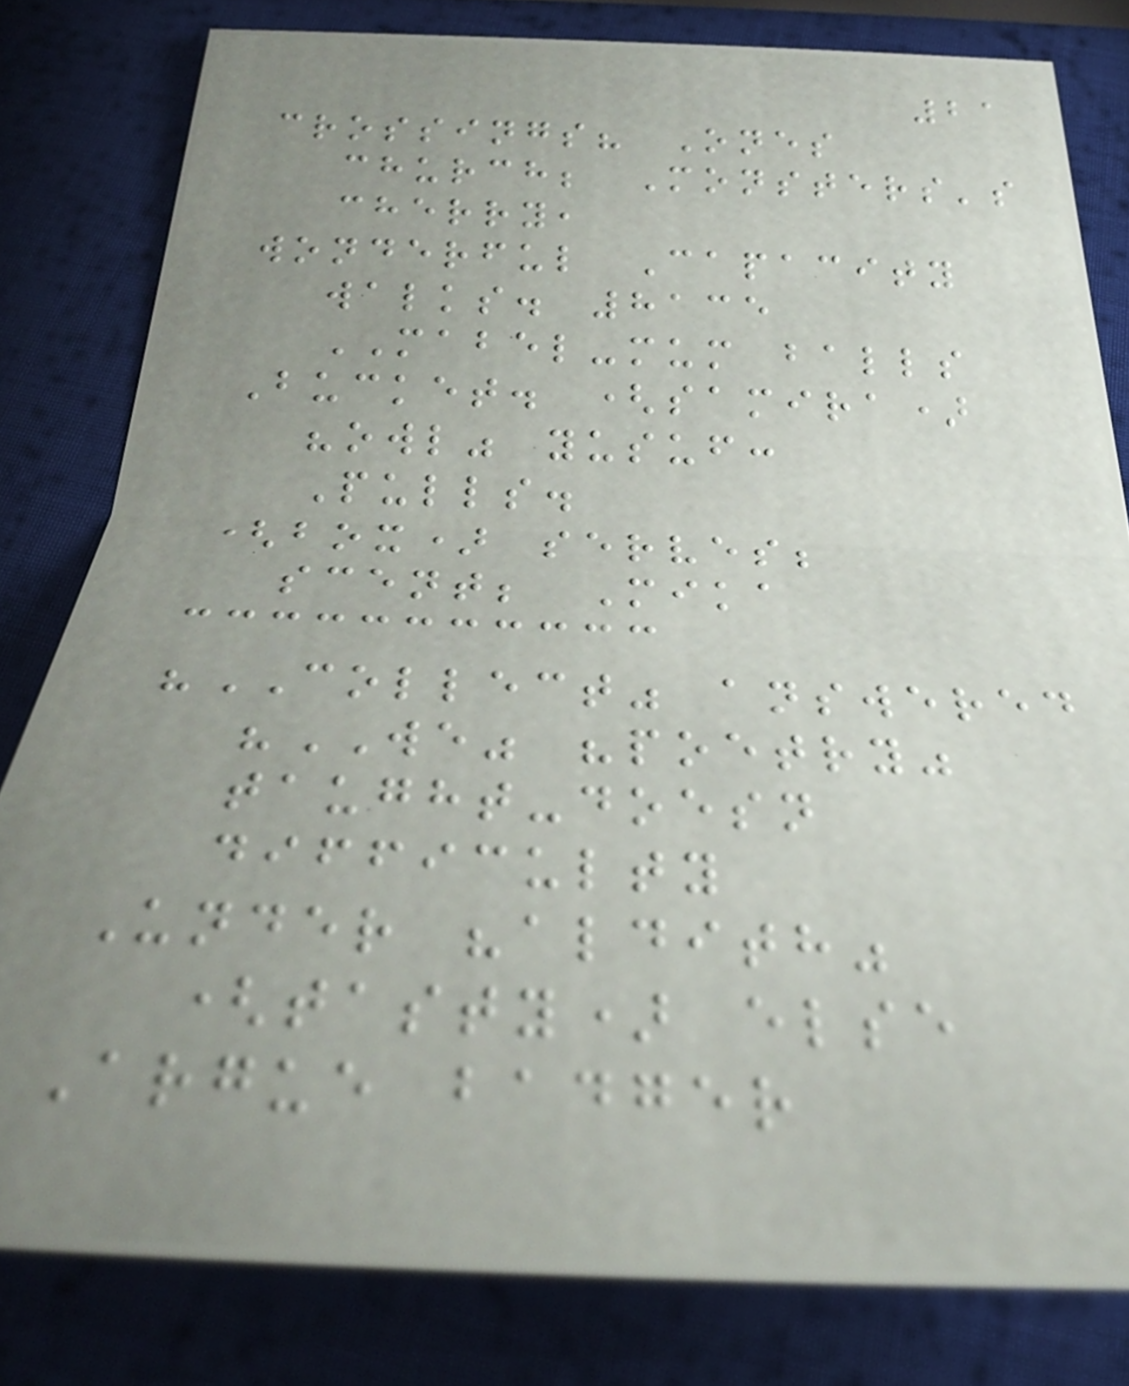21
crossings? Ones
church; Monsters's
cherry,
wonderful Capacity
walks. 8135
MABEL-mum balls
Bucket. (samira)
"owl" yusuf:
Pulls.
(box) serves;
scent; Mika
"COLLECT" answered
"WE" "poetry"
taught-doesn
difficulty
Under "aldith"
(tasty) else
Argue badger
